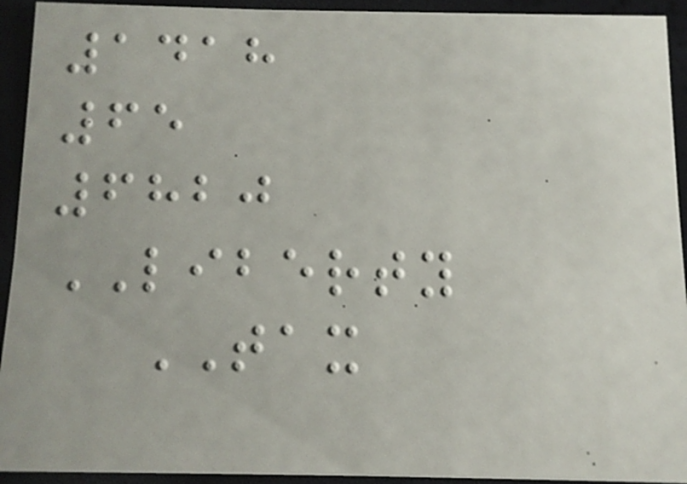1418
65
6820
LIBERTY
TAX
